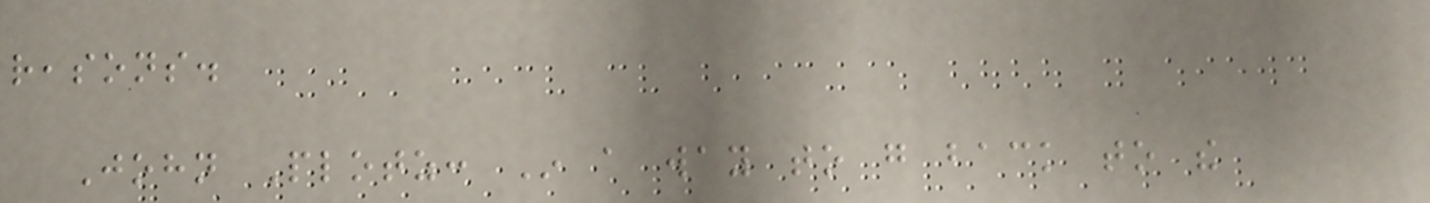reasons.
John Plotz: In a way to go back to the
